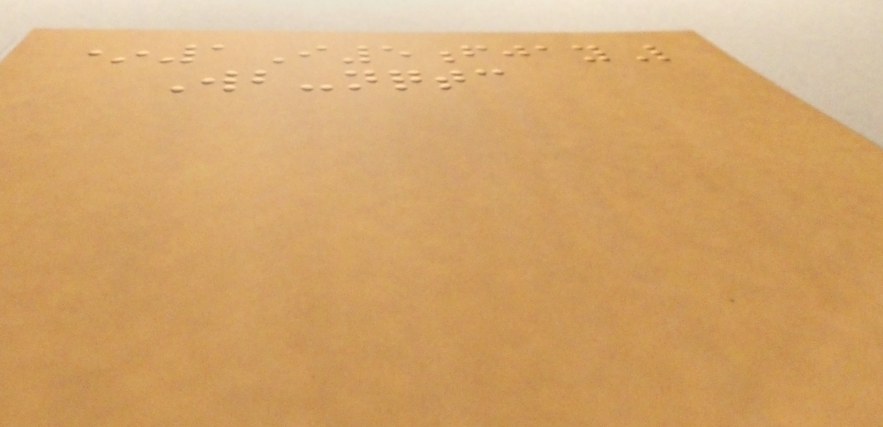*1I5fjayL
Wb-nqtc
